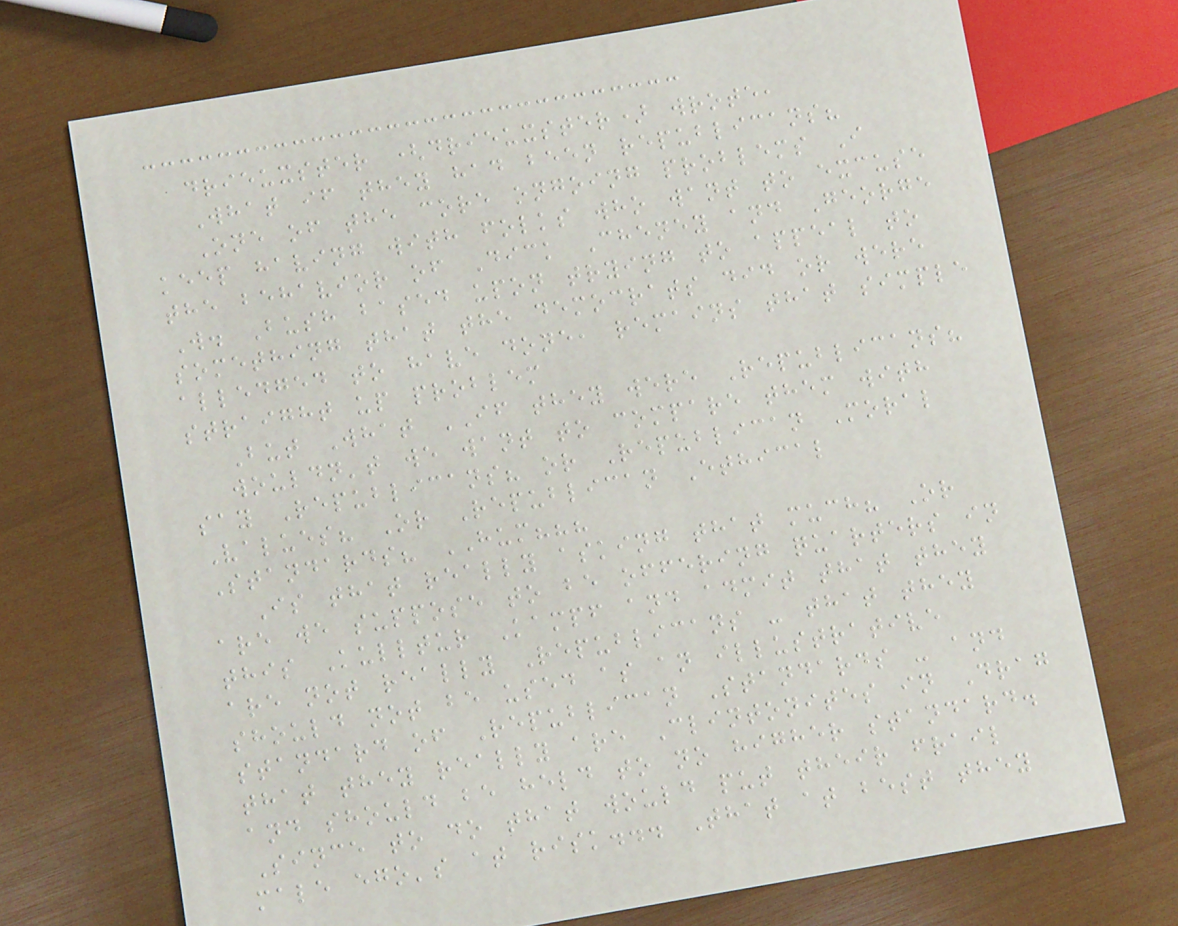drieuxster (drieuxster) wrote,
What if they had been republicans?
One of the core ongoing problems I
keep having with folks who want to excuse
the behavior of Dick Cheney and George
W. Bush based upon trying to appeal to
something that the democrats did or were
alledged to have done, remains that simple
straight up problem
But What IF they were Republicans?
wouldn't we want to compare them with
say Republicans? or Republican Moral
Values? Or Republican Ethical
Standards? HUM???
Is that really asking that much? Or
are we suppose to be offering quarters in
this Kulltur Kampf and admit that they
are not really Republicans - that they
should not be used as an illustrative
standard of Republican Standards - and
that they really are Clintonites in Drag
and should be held to no higher standard.
Since to do that would put their frail
male ego's at risk... That at best they
